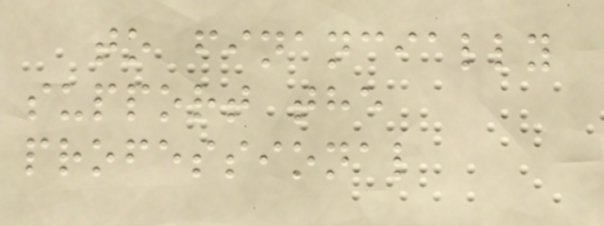to financially
support the
professional
